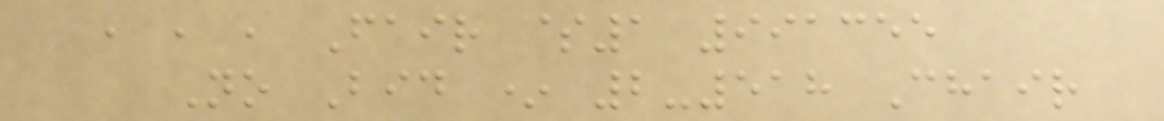, , , Fair $1 991355
No Bid * 2-518 Chair
